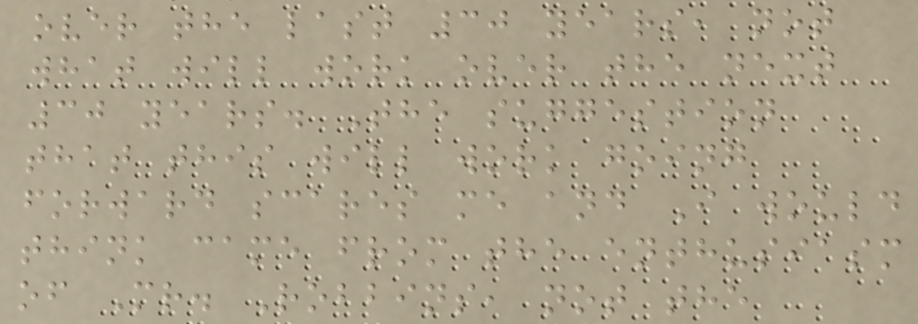over the last 30 years, not
what will work over the next
30 years. The suggestion
that this will work going
forward scares me and I would
think came from the enthusiasm
of Mr. Robbins, not the
